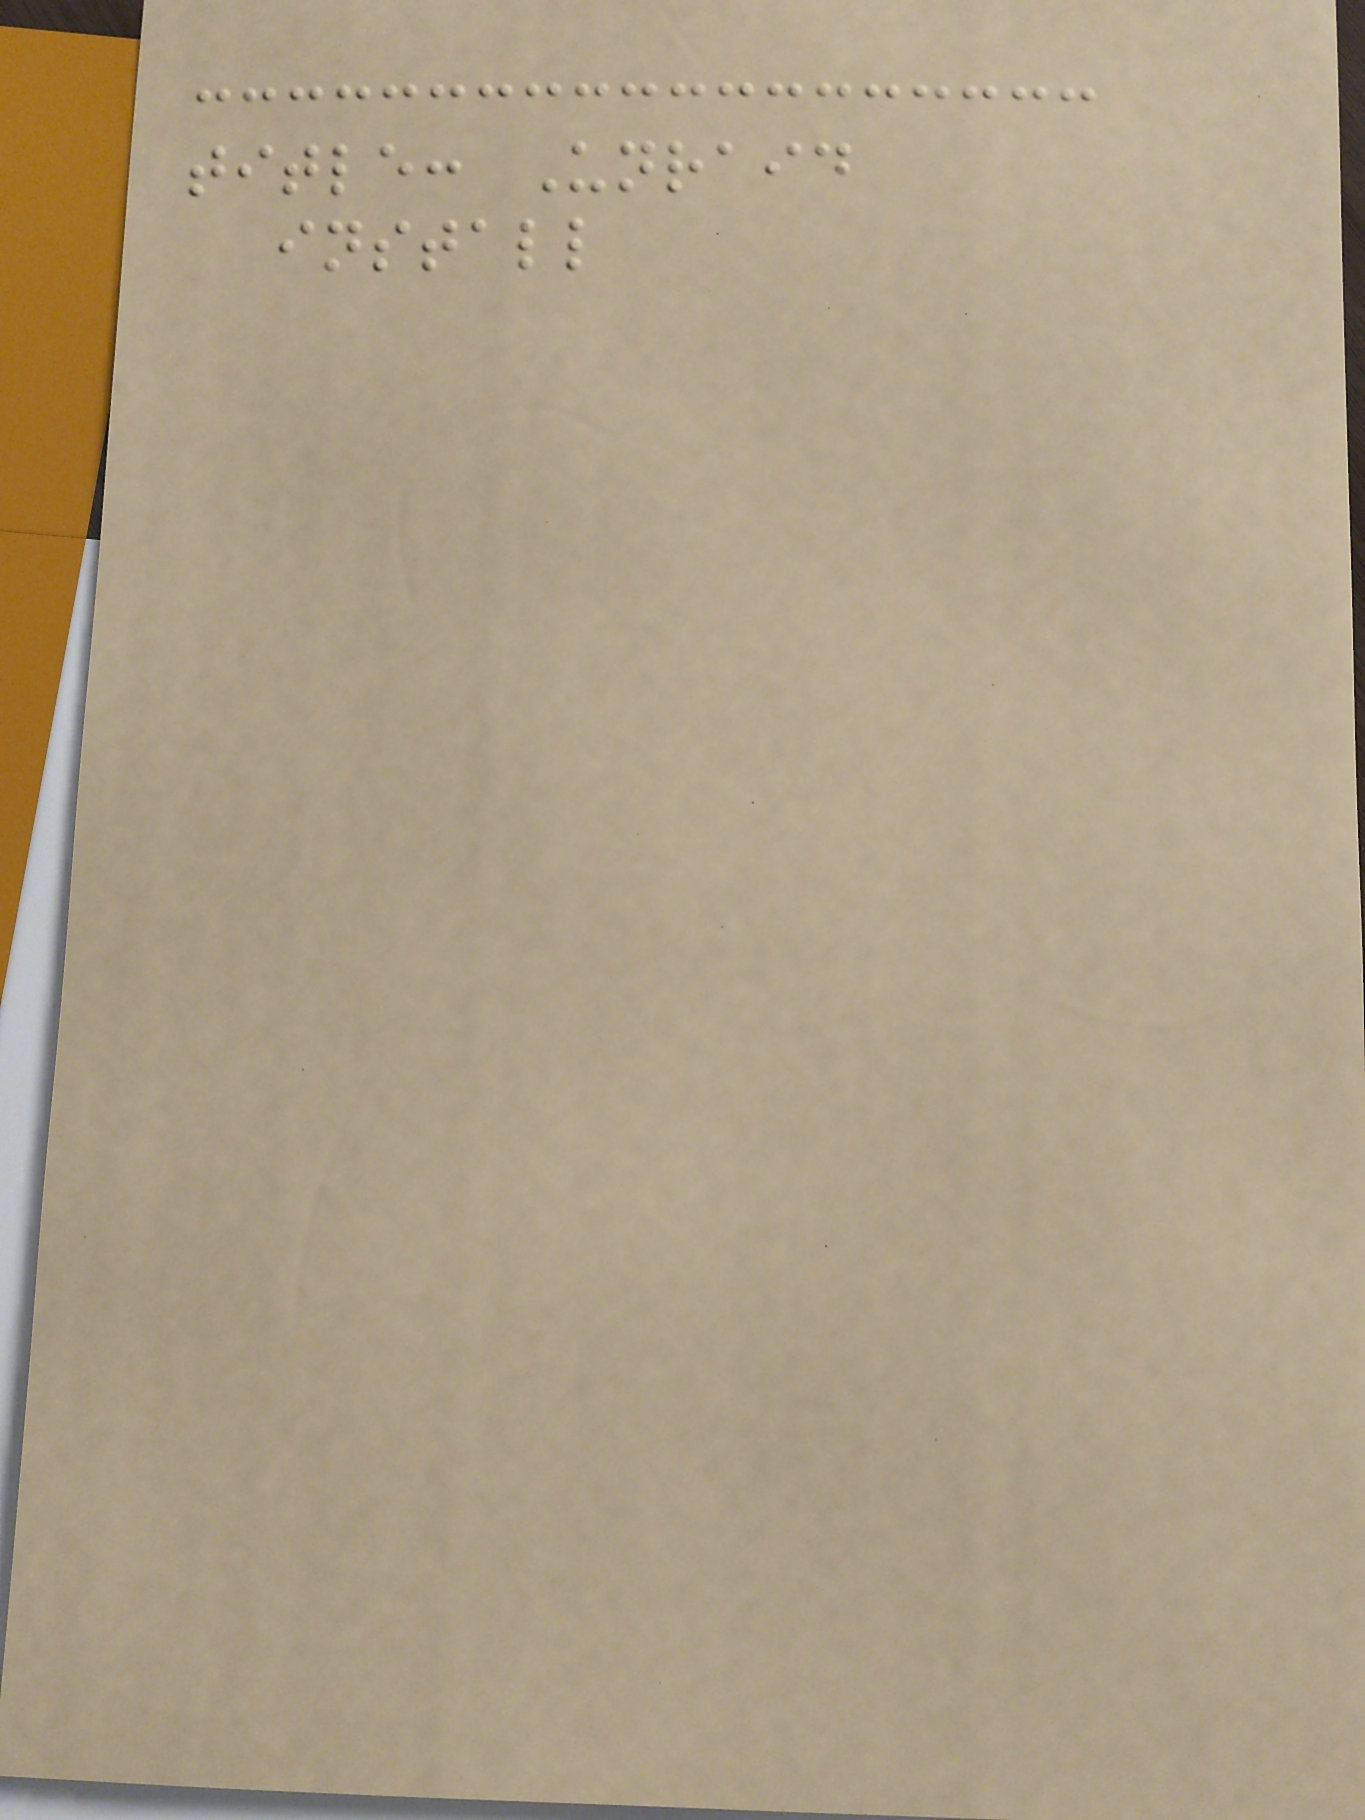title: Unraid
install
